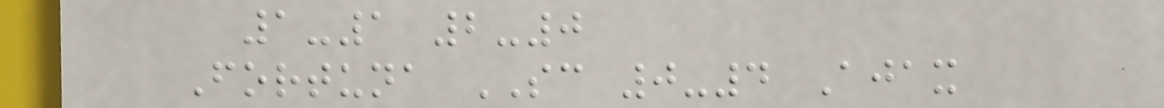1-1 2-0
Fortuna SC 0-4 Ajax
